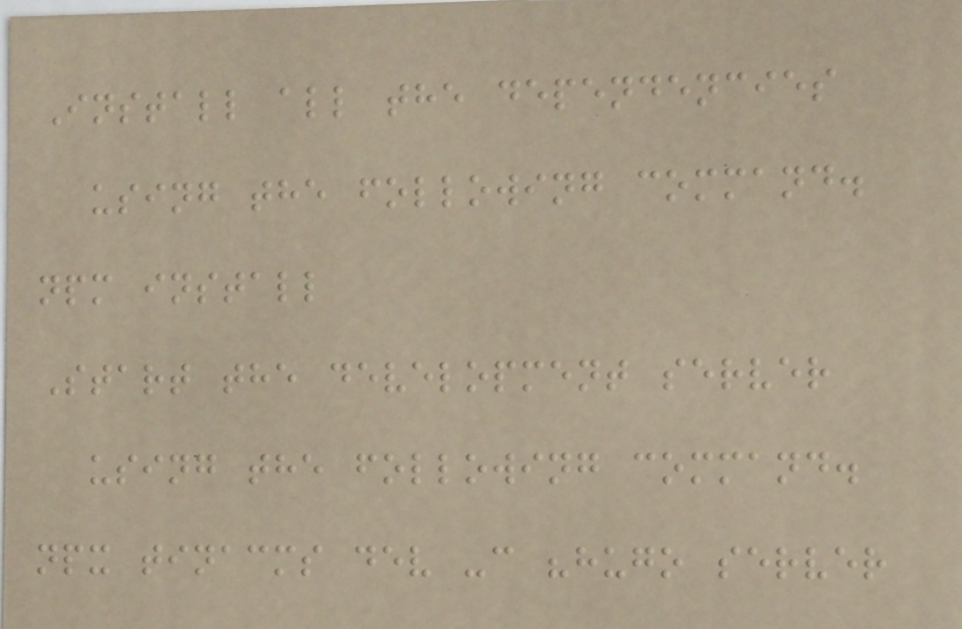Install all the dependencies
using the following command.
npm install
Start the development server
using the following command.
npx tinacms dev -c "hugo server
